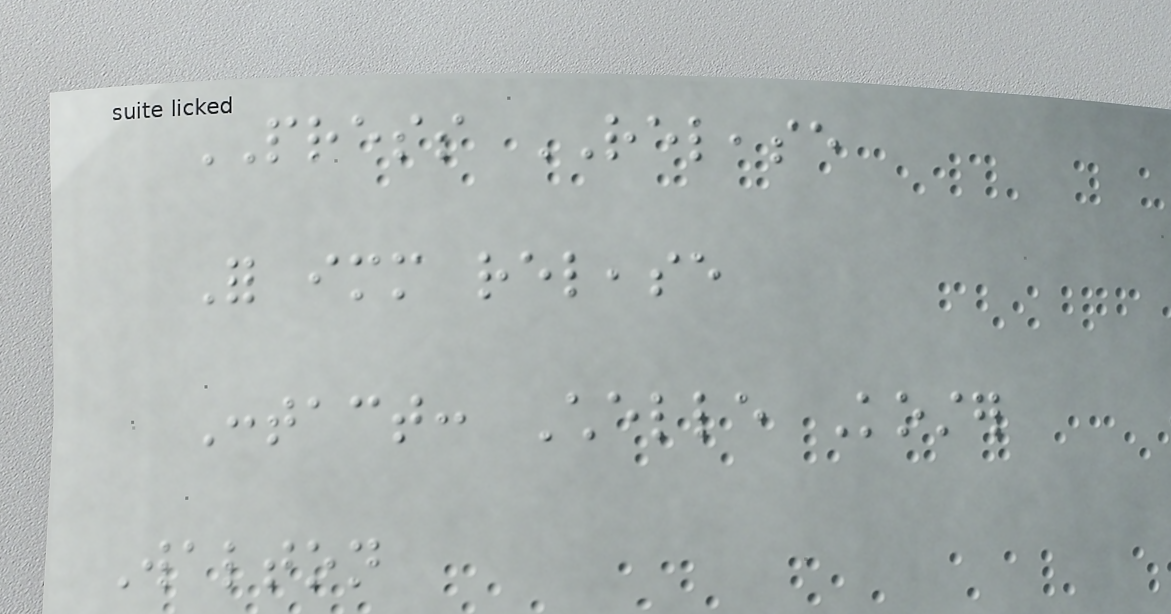PRESS RELEASE
For immediate release
Contact: Chelle Koster
Walton
